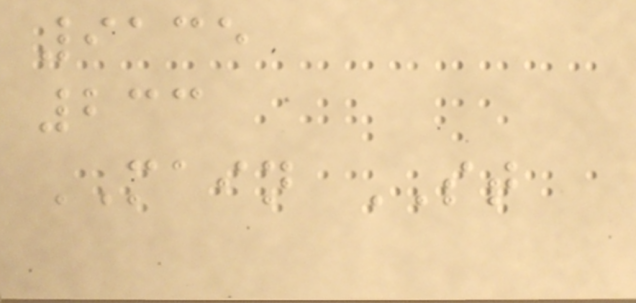9135
233
MAIN ST
